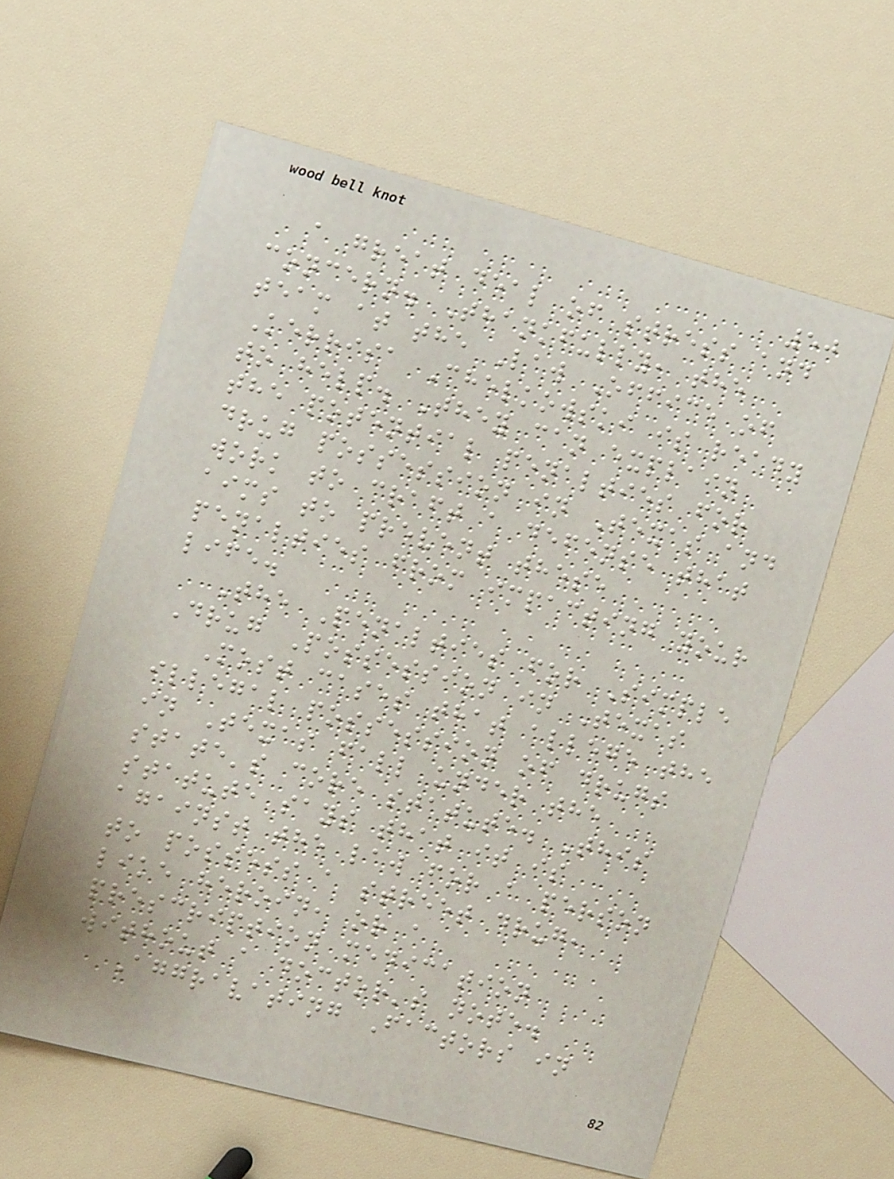50
a great deal of stress and
concern. Thankfully, the
team at the Law Office of
Kerrisa Chelkowski is ready
to help. They can explain
the potential penalties for
drug possession in Texas and
work to craft a defense that
aims to prevent these
penalties from impacting your
life.
The Penalties for Simple
Drug Possession in Texas
Most cases that allege the
illegal possession of drugs
in Texas fall under the
state's core statute. This
statute says that it is
against the law for a person
to possess a street drug,
like heroin, or a
prescription medication
without a doctor's note.
Aggravating Factors in
